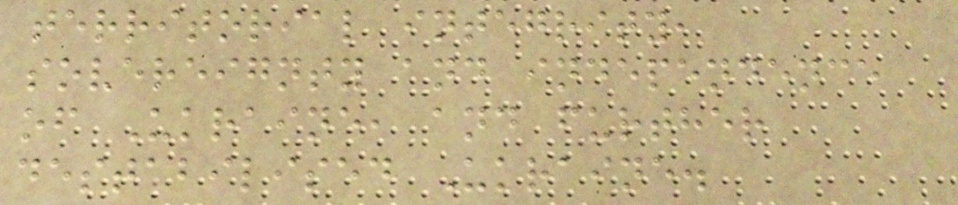territorial integrity,
sovereignty and independence
of Ukraine, and further
destabilised Ukraine.
